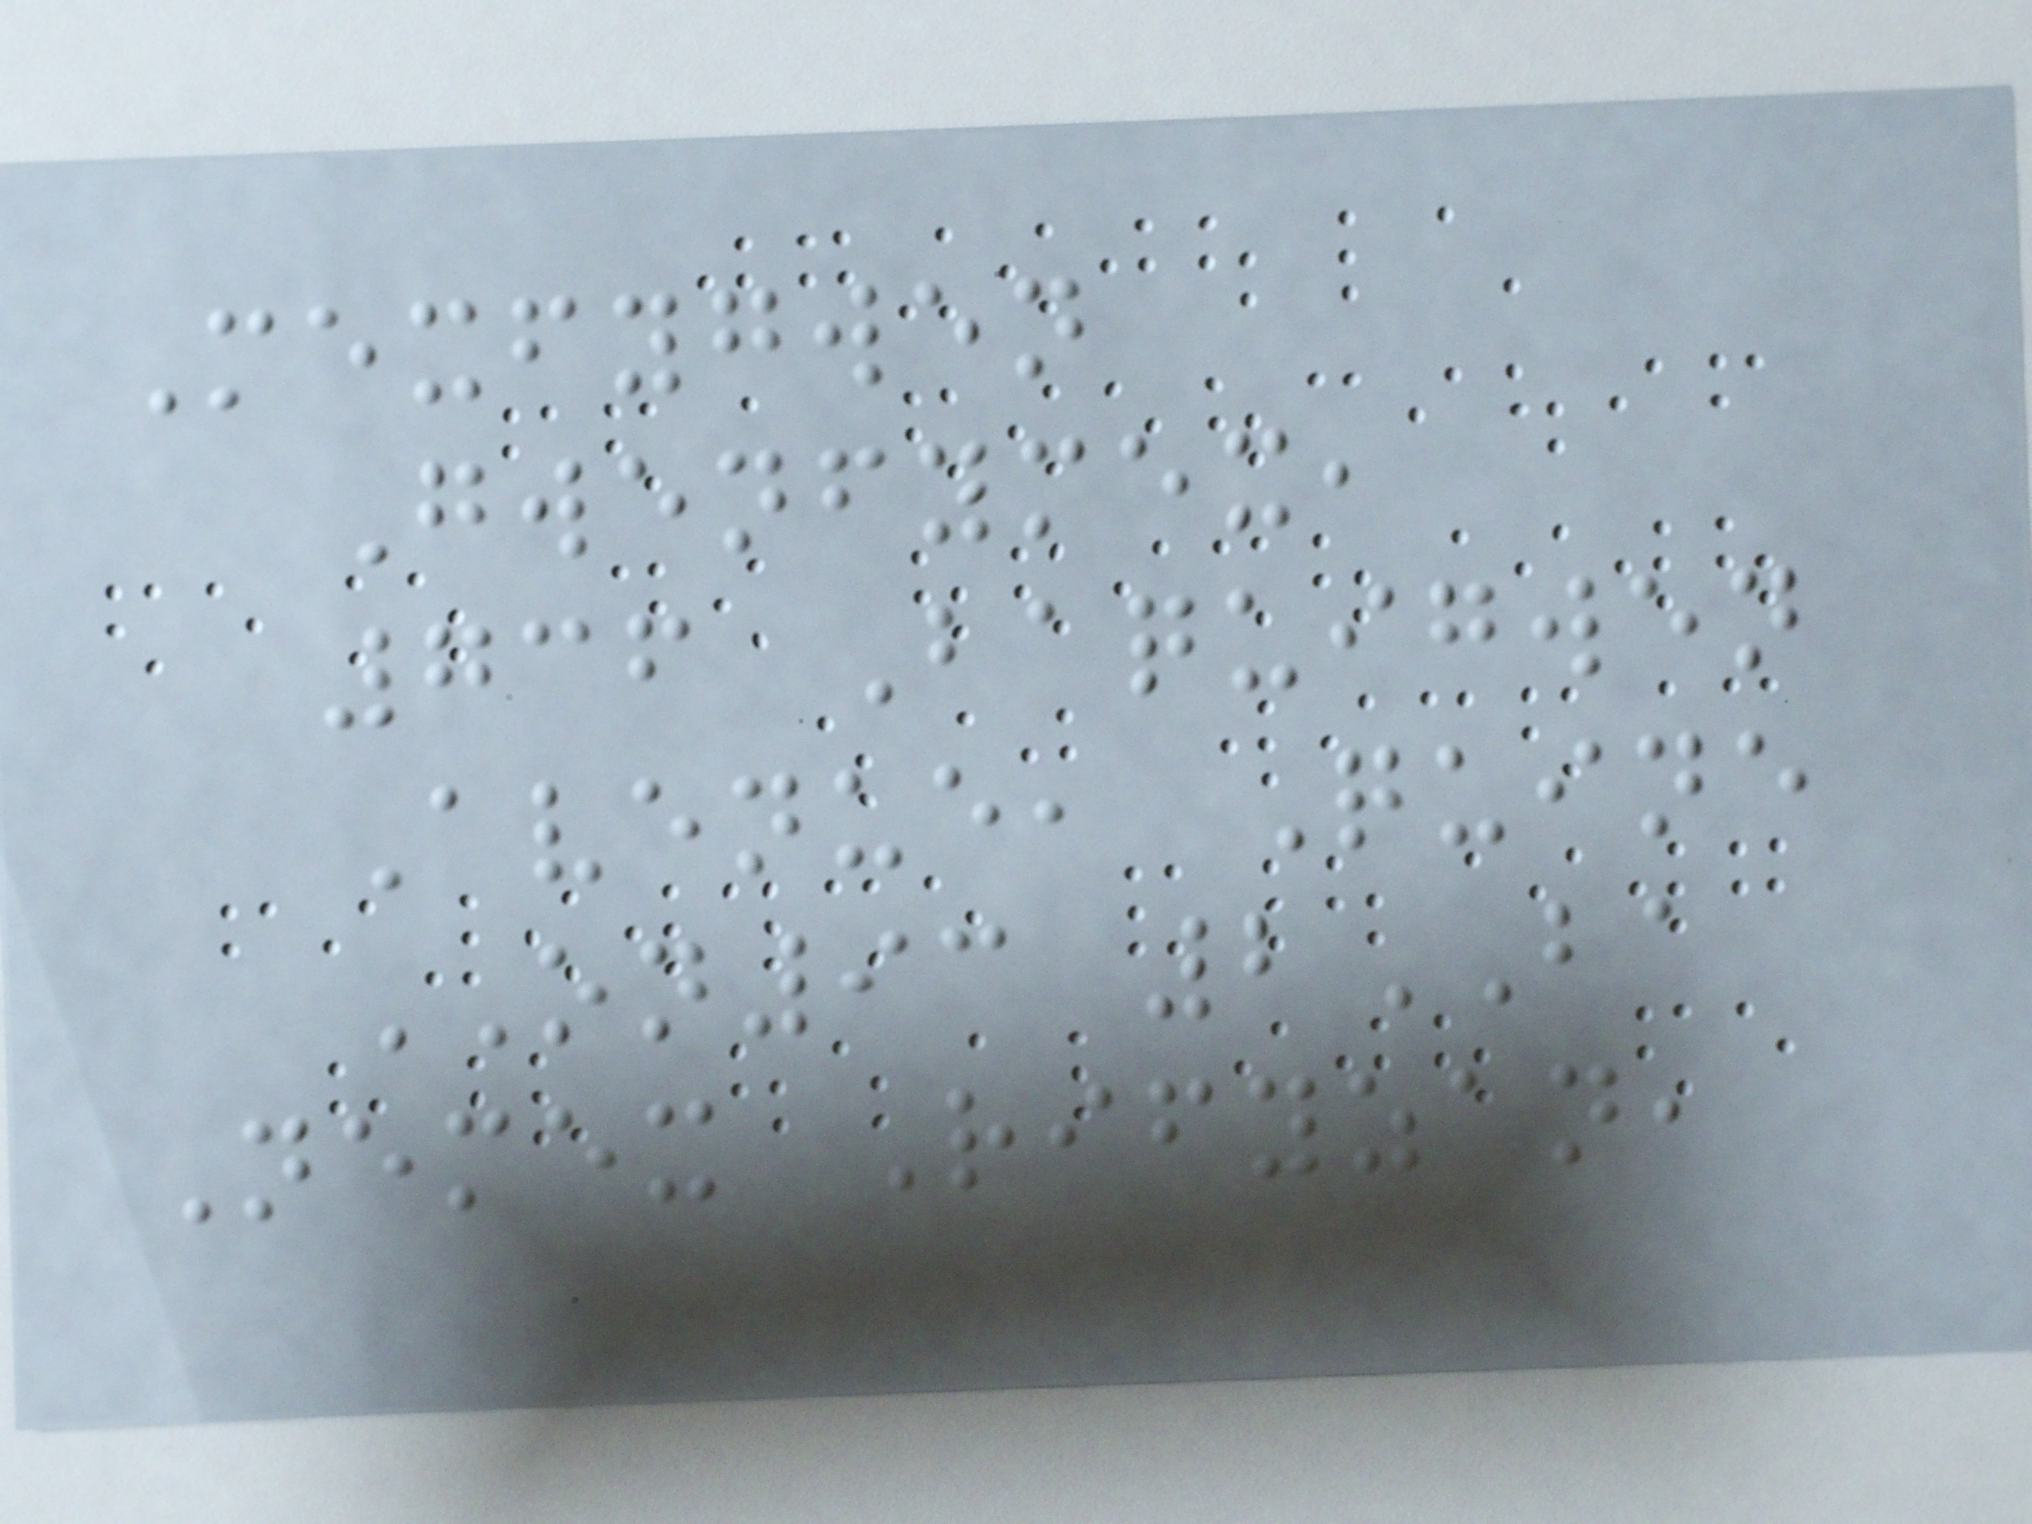Mexfygwen
Gwenfymex,
736 Baquigwen
Avenue, Quine
ON93 2BA
Nemex Rifyzan,
